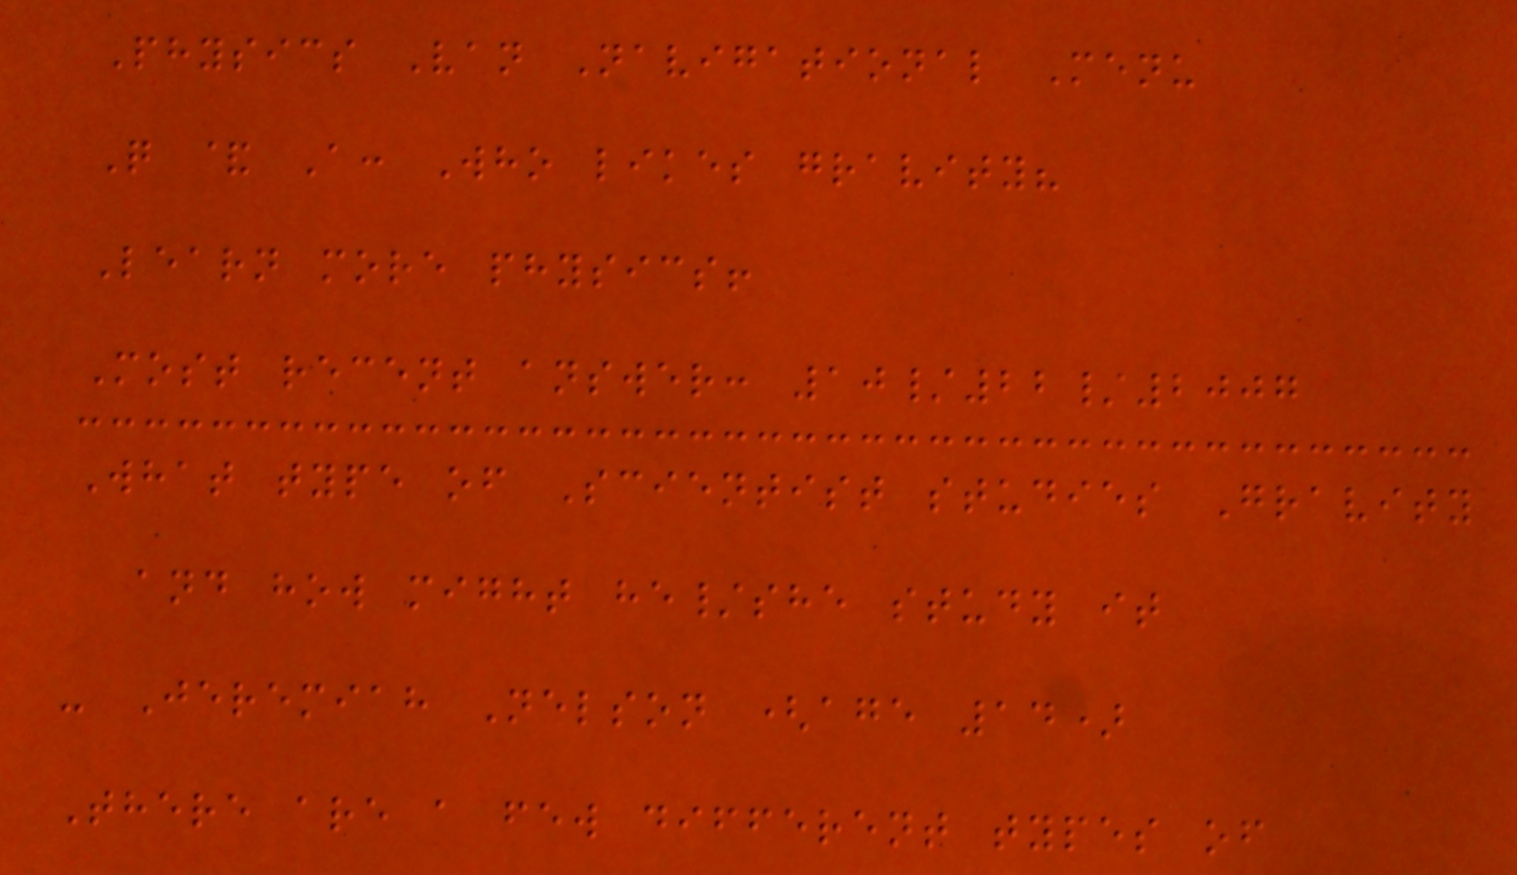Physics Van Navigational Menu
Q & A: Who likes gravity?
Learn more physics!
Most recent answer: 10/22/2007
What type of Scientist studies Gravity
and how might he/she study it
- Jeremiah Nelson (age 14)
There are a few different types of
